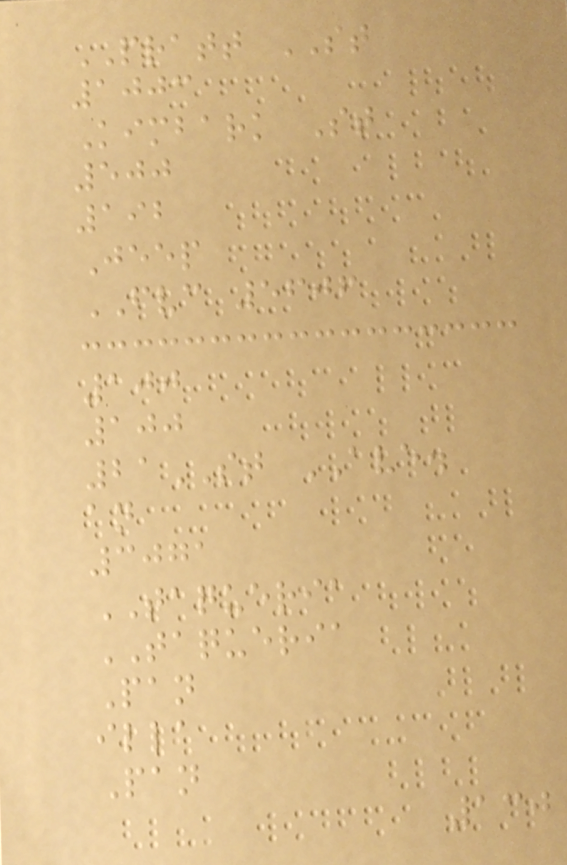PRATT ST
1003
Kimbark St
500
192
Jeep
FVC 5606
100
100
21ST AVE.
an
3071
TAQUERIA
TAQUERIA
Pan
illa
Pan
130
